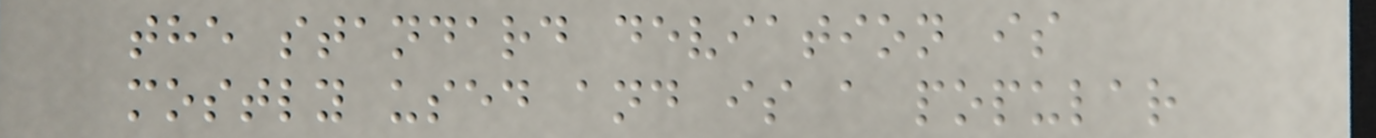the standard deviation is
mostly used and is a popular
